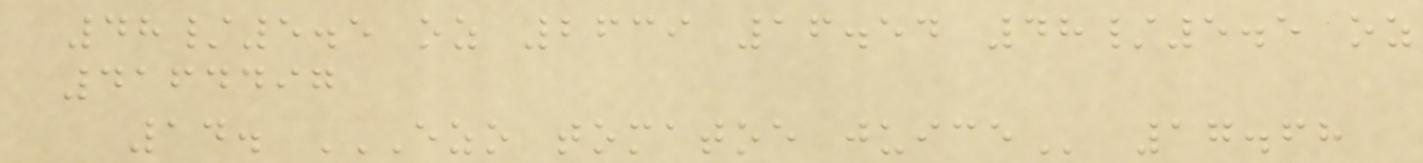48/5.5 oz 2639 16.54 48/5.5 oz
4164497
14. EZO TOMATOE JUICE 17.68
